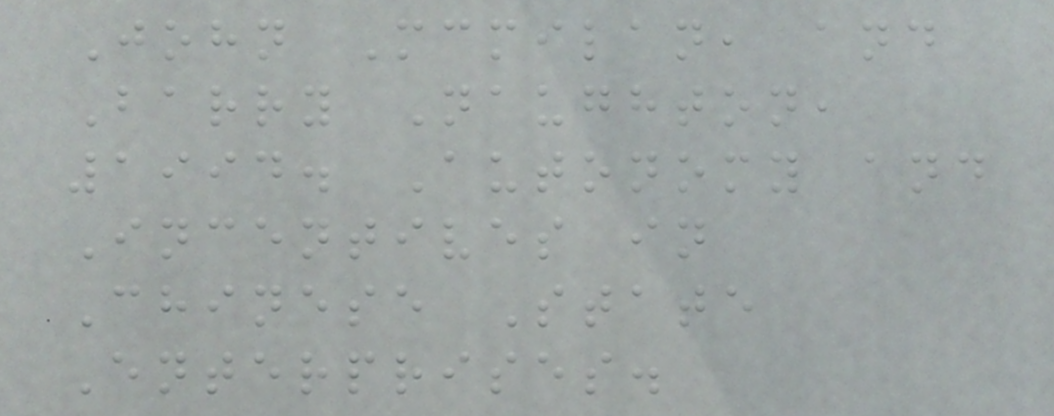John Mcmilan, and
Barry Naughton,
1994. Autonomy and
Incentives in
Chinese State
Enterprises.
